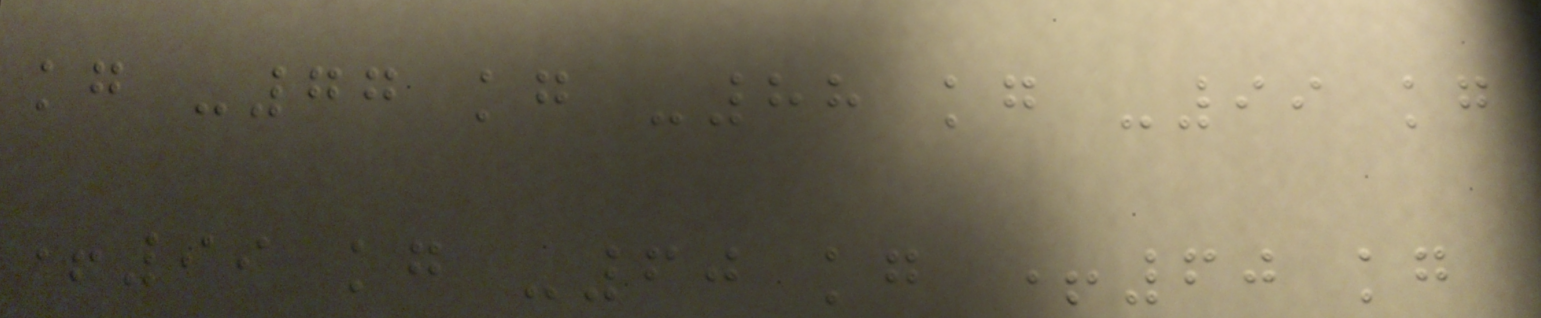kg -77 kg -88 kg -99 kg
+99 kg -60 kg +60 kg
